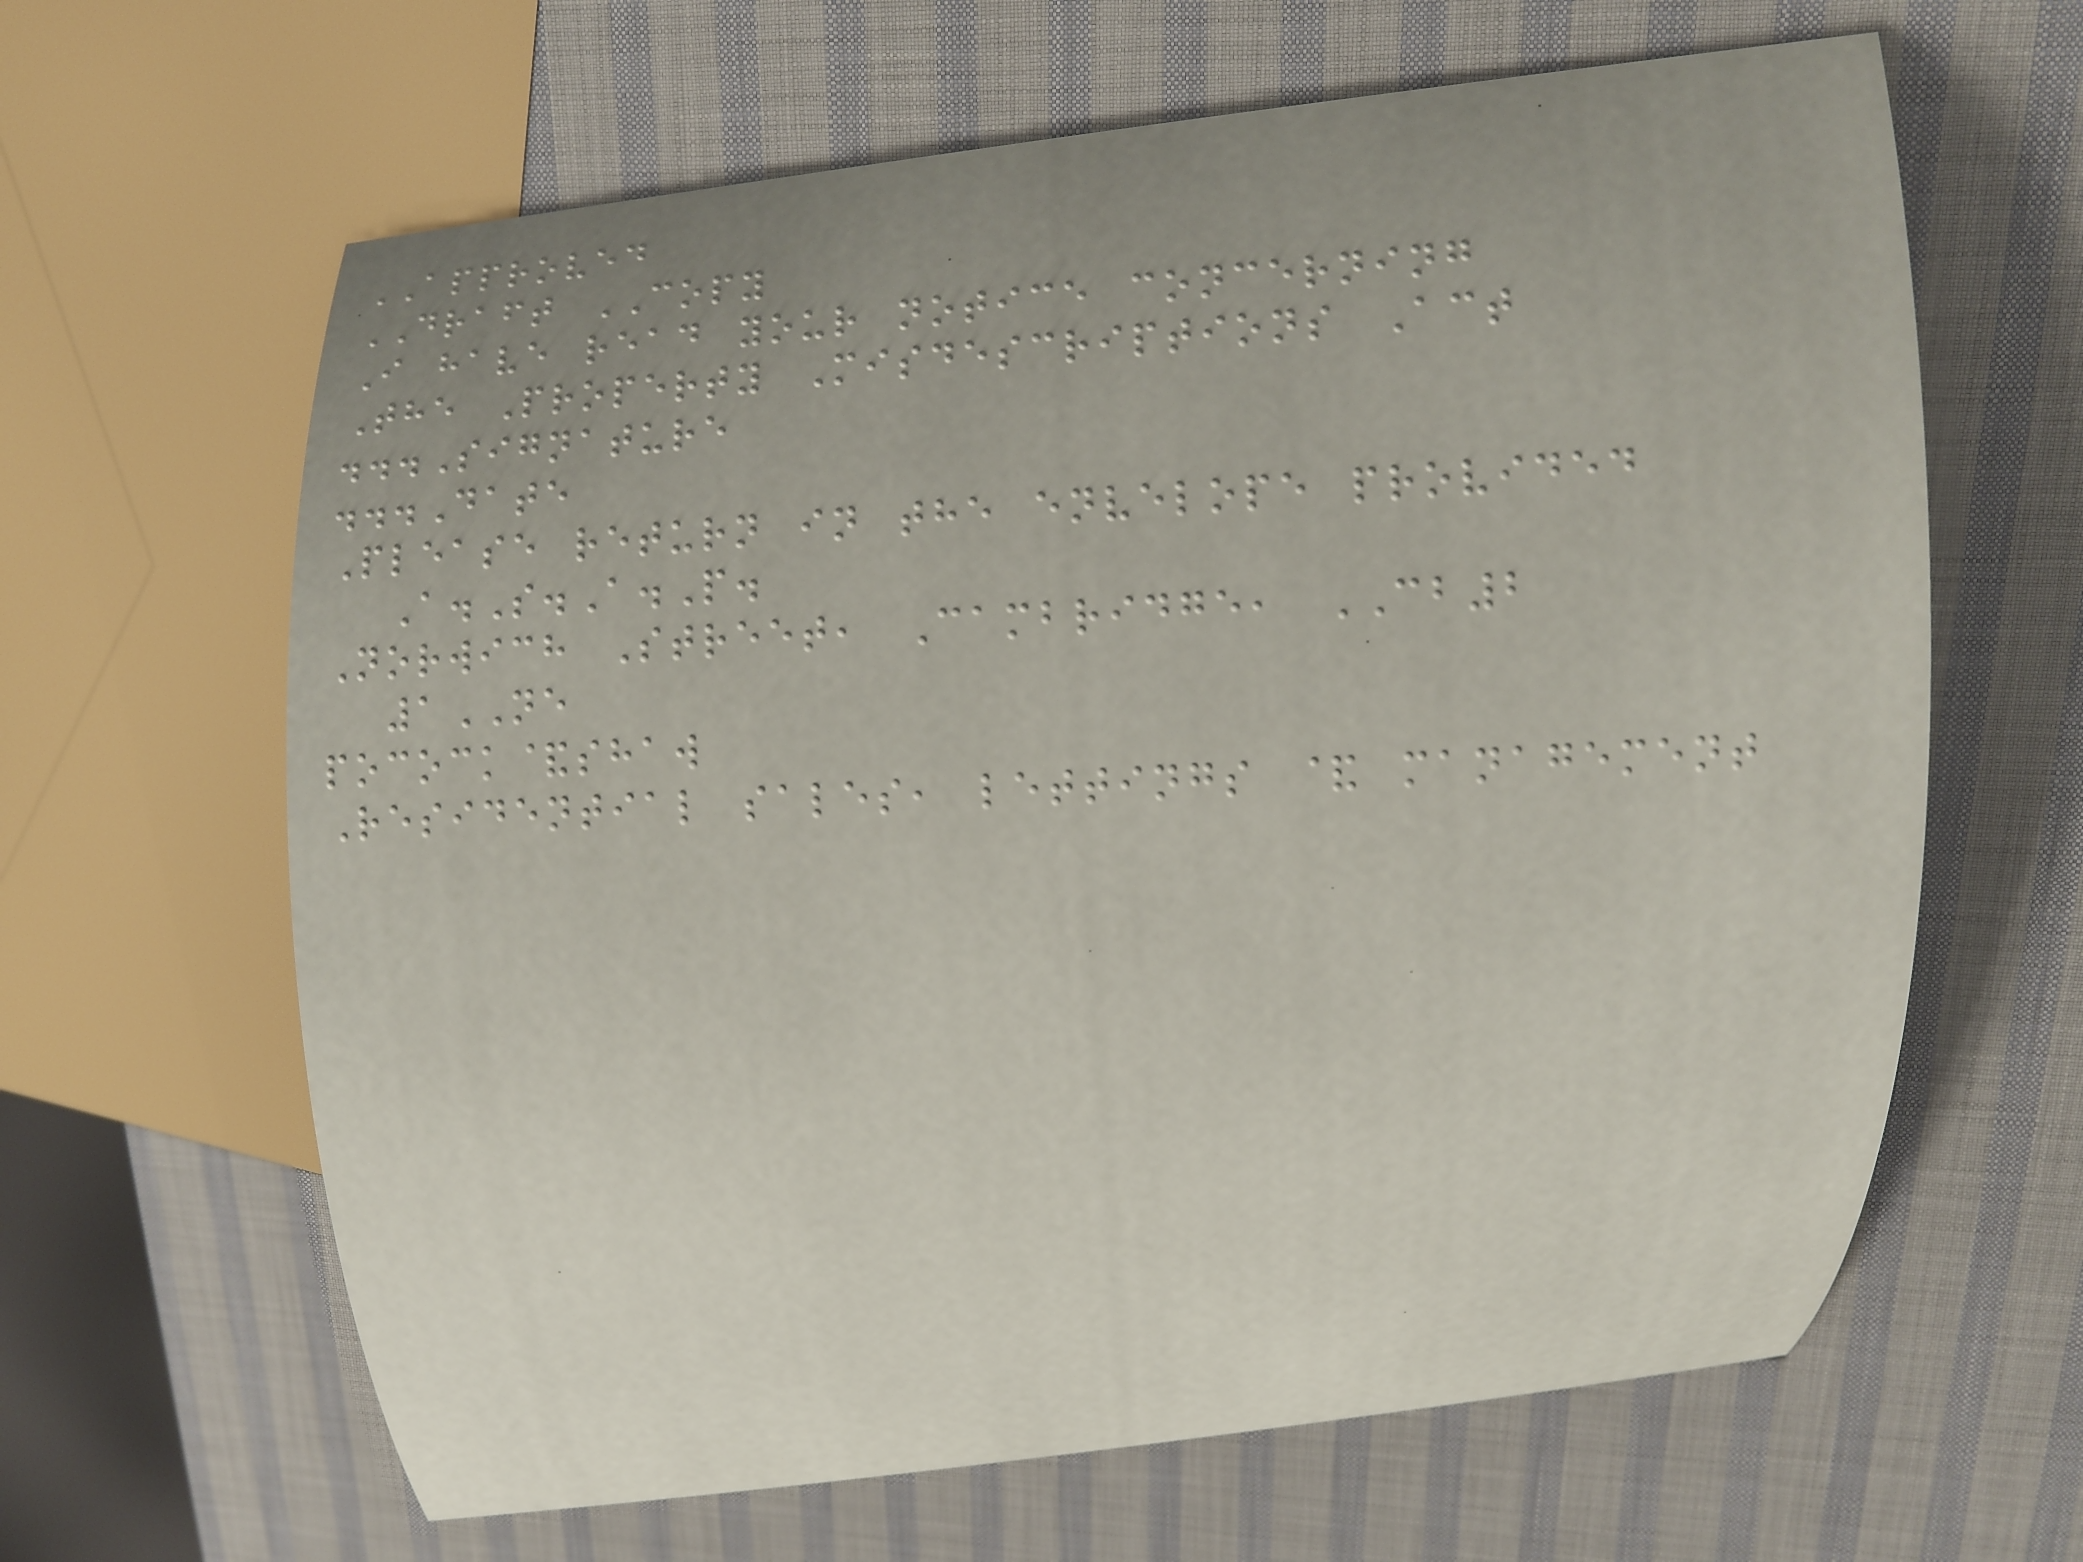APPROVED
DRAFT COPY
I have read your notice concerning
The Property Misdescriptions Act
...Signature
...Date
Please return in the envelope provided
A.S.A.P.
Norwich Street, Cambridge, CB2
1NE
pocock&shaw
Residential sales, lettings & management
